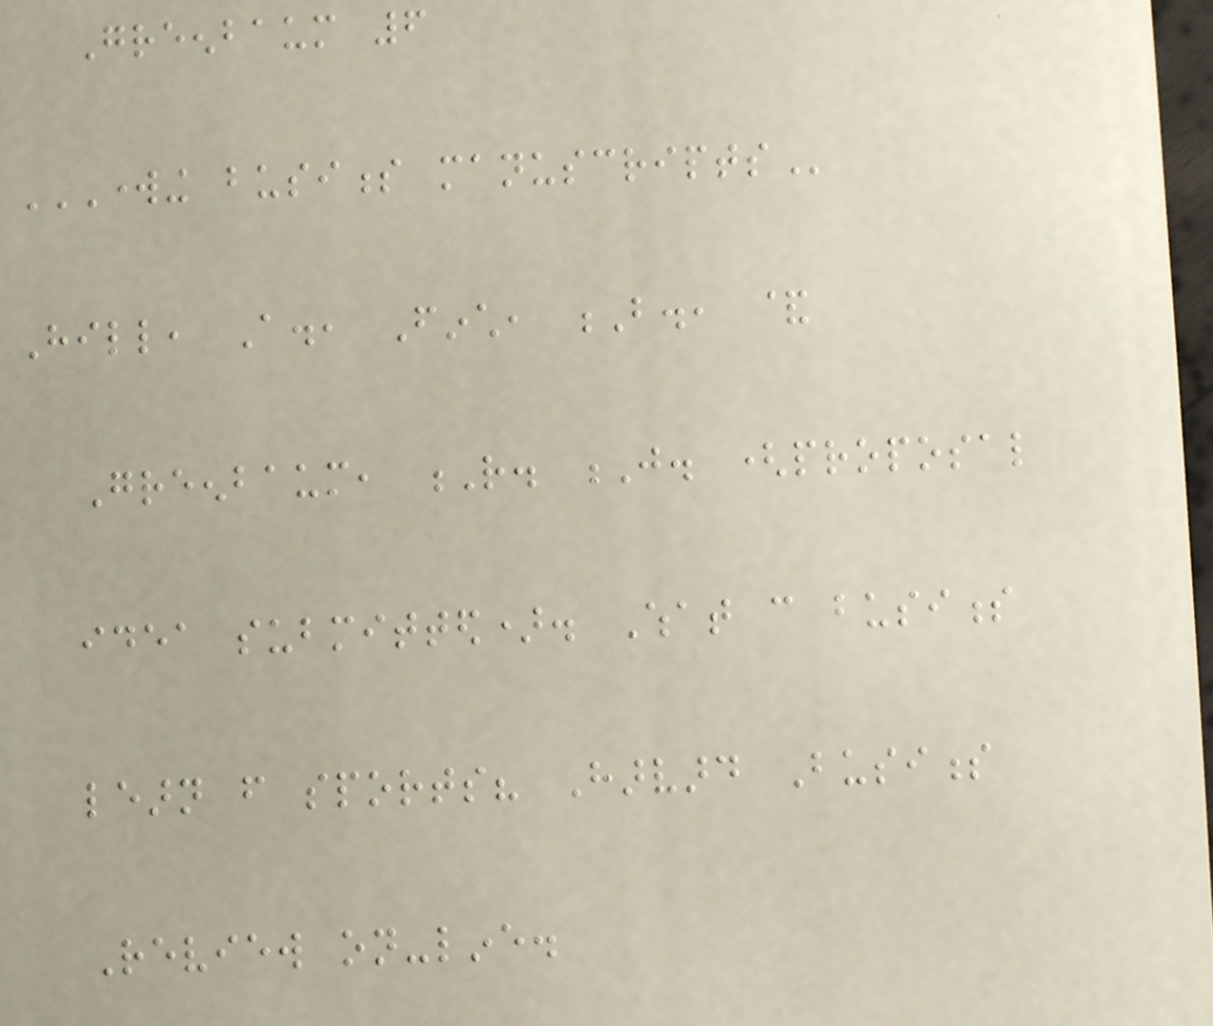Greenbaum 6
WORKING BUSINESS MANUSCRIPTS
Hill, A., Finch, B., &
Greenbaum, R. J. (proposal
idea submitted). What can business
learn from sports? Harvard Business
Review on-line.
